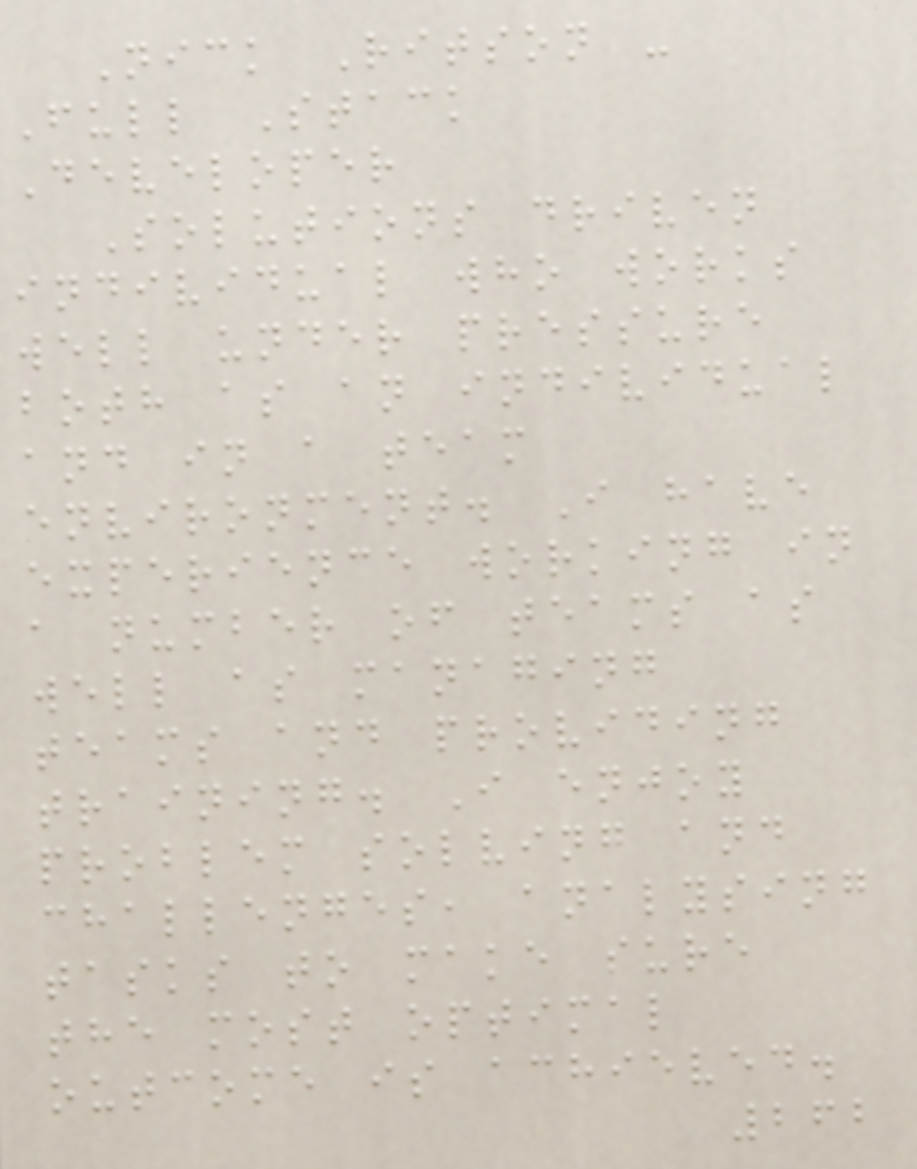Nick Ritson -
Full Stack
Developer
Solutions driven
individual who works
well under pressure
both as an individual
and in a team
environment. I have
experience working in
a number of teams as
well as managing
teams and providing
training. I enjoy
problem solving and
challenges, analysing
tasks to make sure
the most optimal
outcome is achieved.
262
